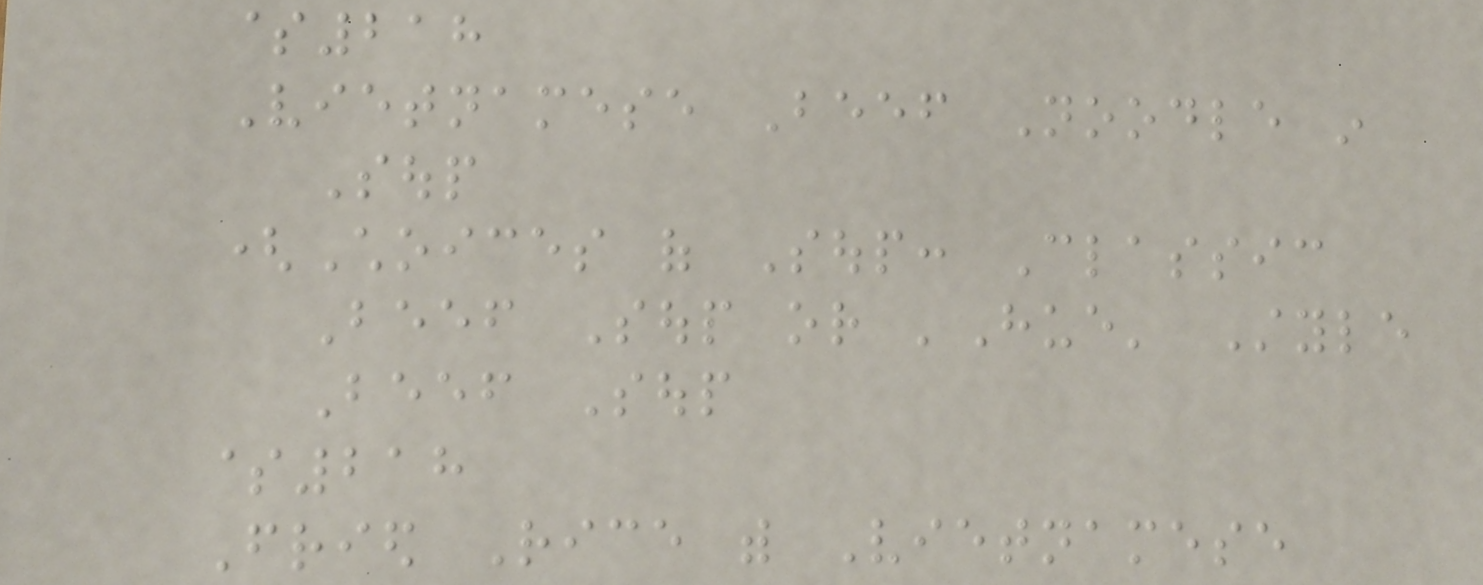$218
Vietnamese Beef Noodle in
Soup
(Choices of Soup: Classic
Beef Soup or 'Hue' Style
Beef Soup
$218
Fried Rice with Vietnamese
